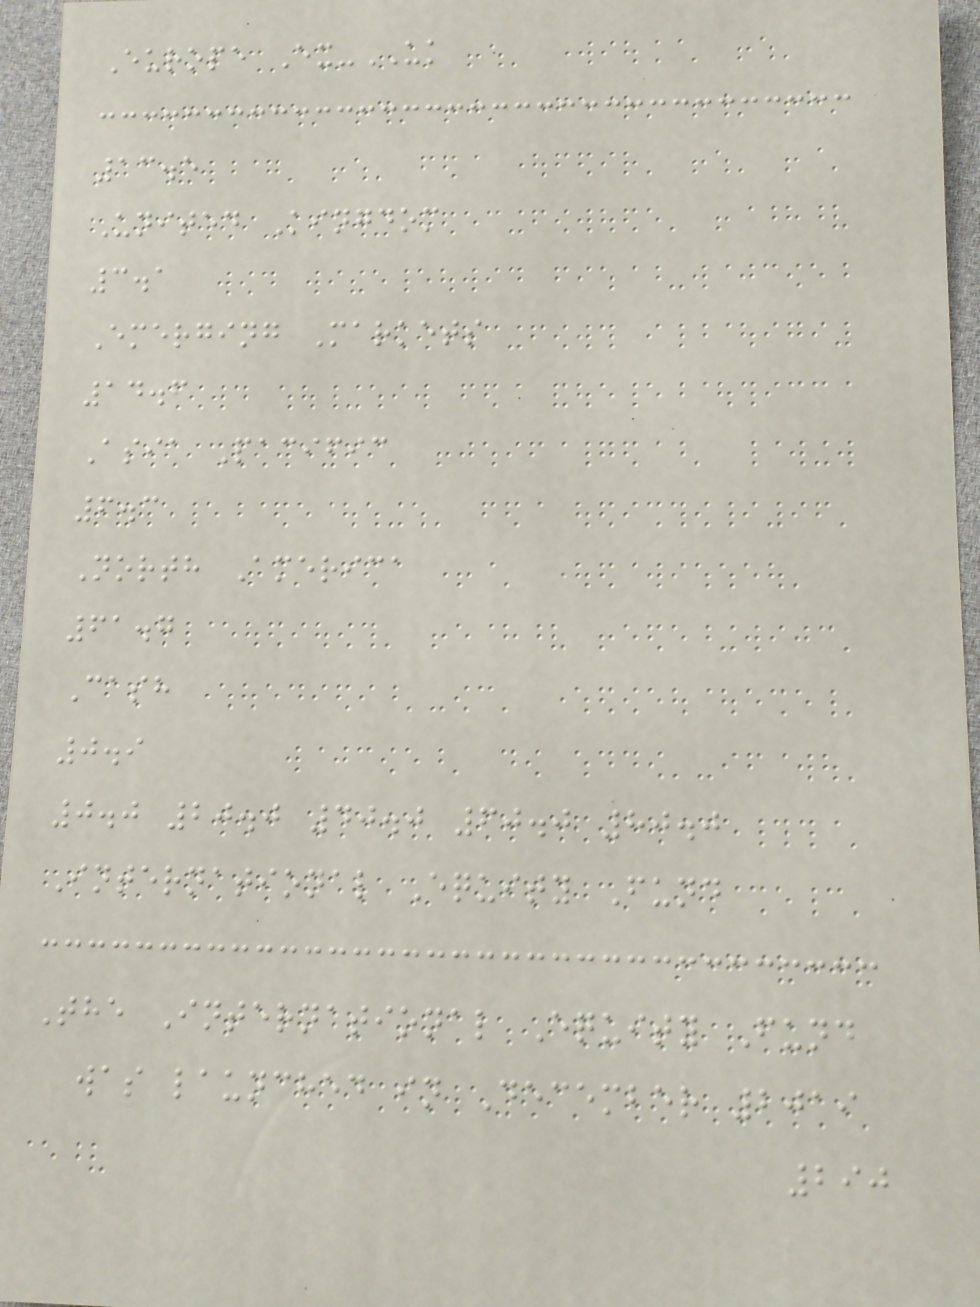Europe Ex-UK
13.5
United Kingdom
3.1
Emerging Markets
14.6
Asia Pacific
6.3
North America
61.7
Cash
0.9
0.0 20.0 40.0 60.0 80.0
International Equity Fund
The International Equity Fund
was launched in December 2019
290
